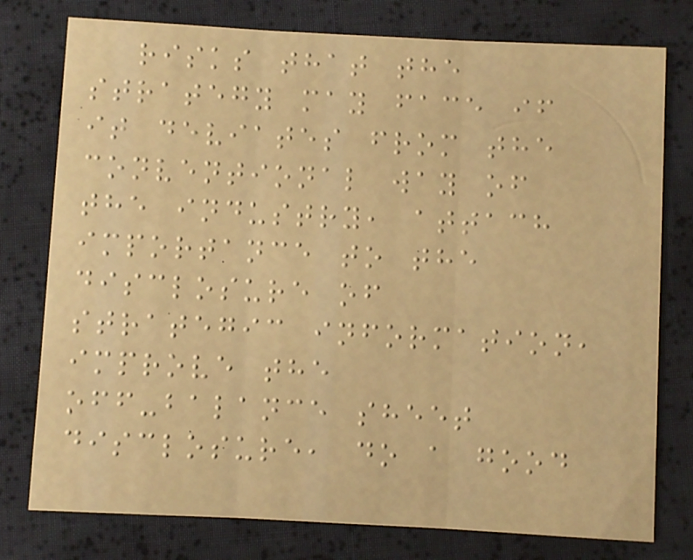risks that the
strategy may face if
it deviates from the
conventional way of
the industry, attach
importance to the
disclosure of
strategic information,
improve the
off-balance sheet
disclosure, do a good
